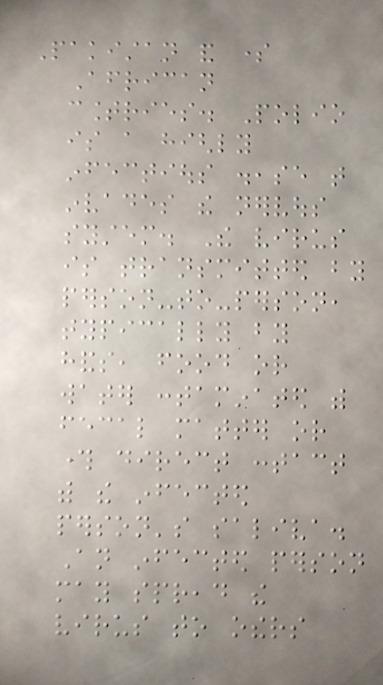Pakistan and some
African
countries. Polio
is a highly
infectious disease that
invades the nervous
system. The virus
is transmitted by
person-to-person,
typically by
hands, food or
water contaminated with
fecal matter or
through direct contact
with the infected
person's saliva.
An infected person
may spread the
virus to others
